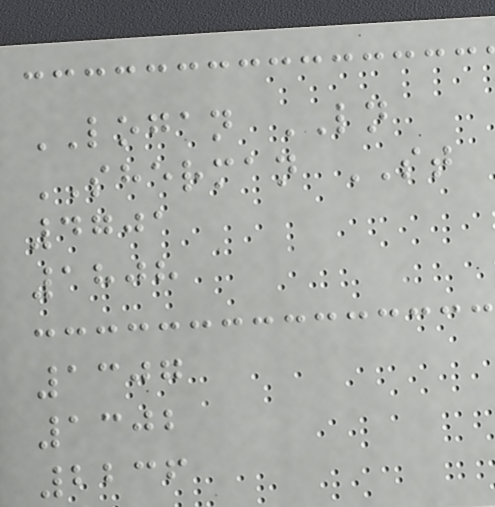LOGAN LN
SHERMAN ST
4701
1808
1307
1302
2236
